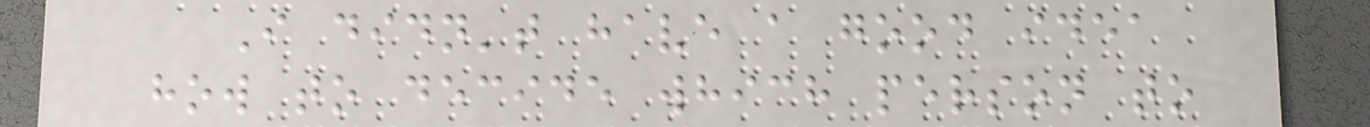I didn't have a good idea
how to decide which person to
